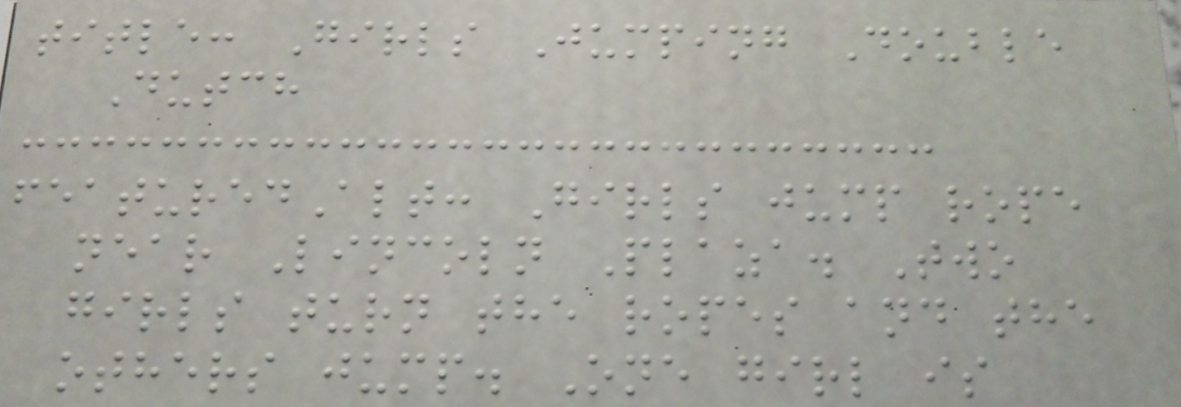title: Girls Jumping Double
Dutch
featuredAlt: Girls jump rope
near Lincoln Plaza. Two
girls turn the ropes and the
others jump. One girl is
